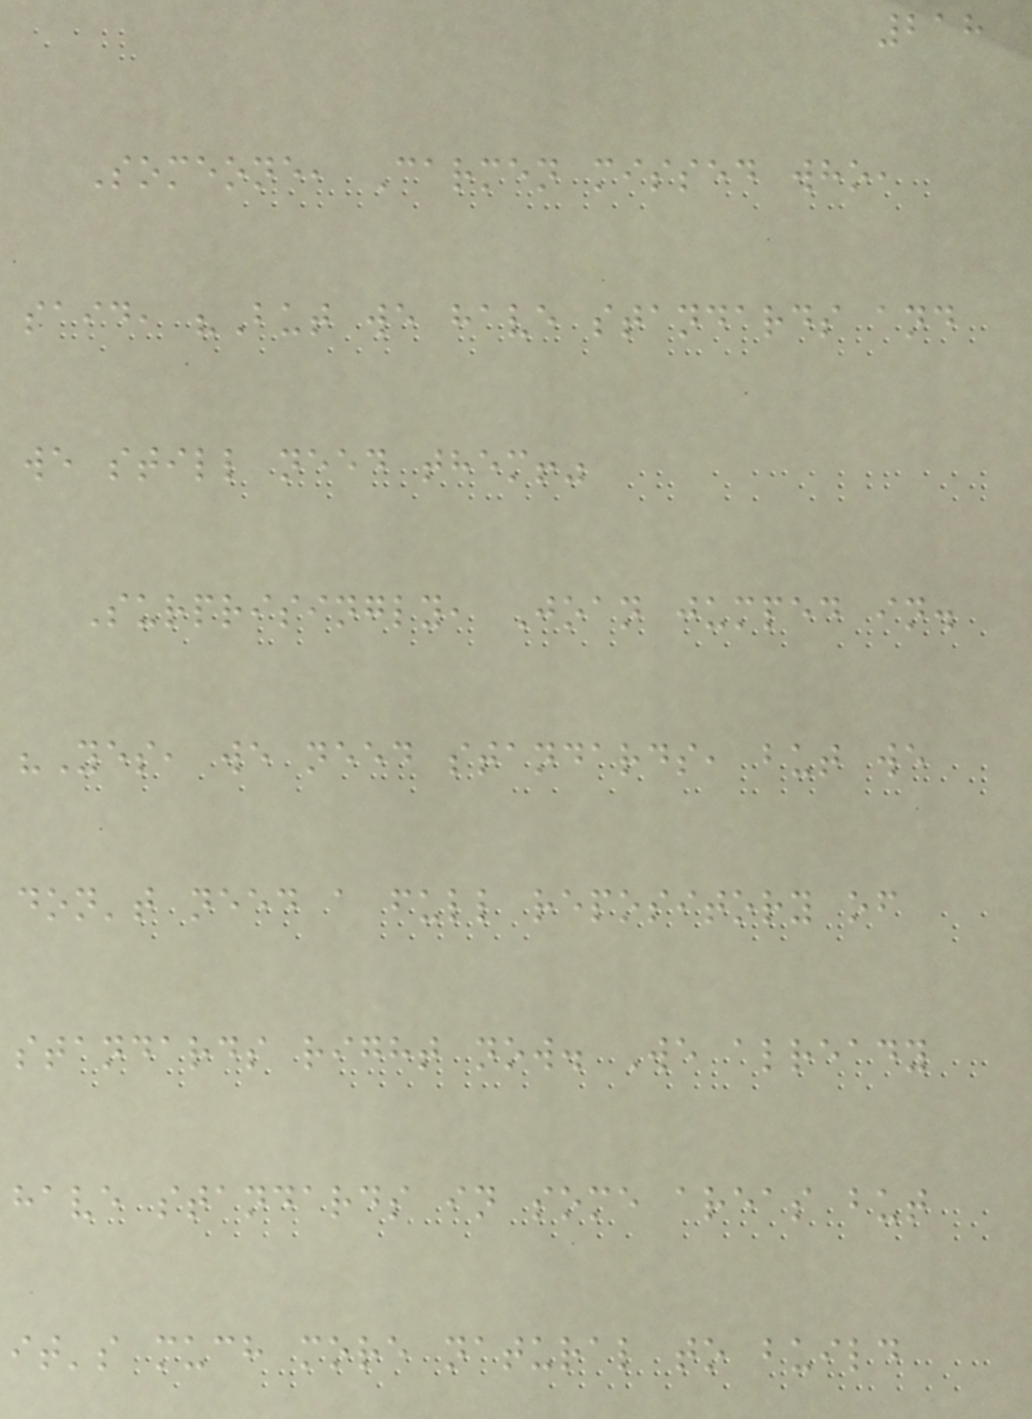218
Someone, Carmen missed who,
said, "But we have standards and
we still need them!"
Surprisingly, Joan jumped in.
"Yes, we need standards, but we
don't need a full repository of
standards right now. We already
have standards in some areas but
it's much more natural to build
